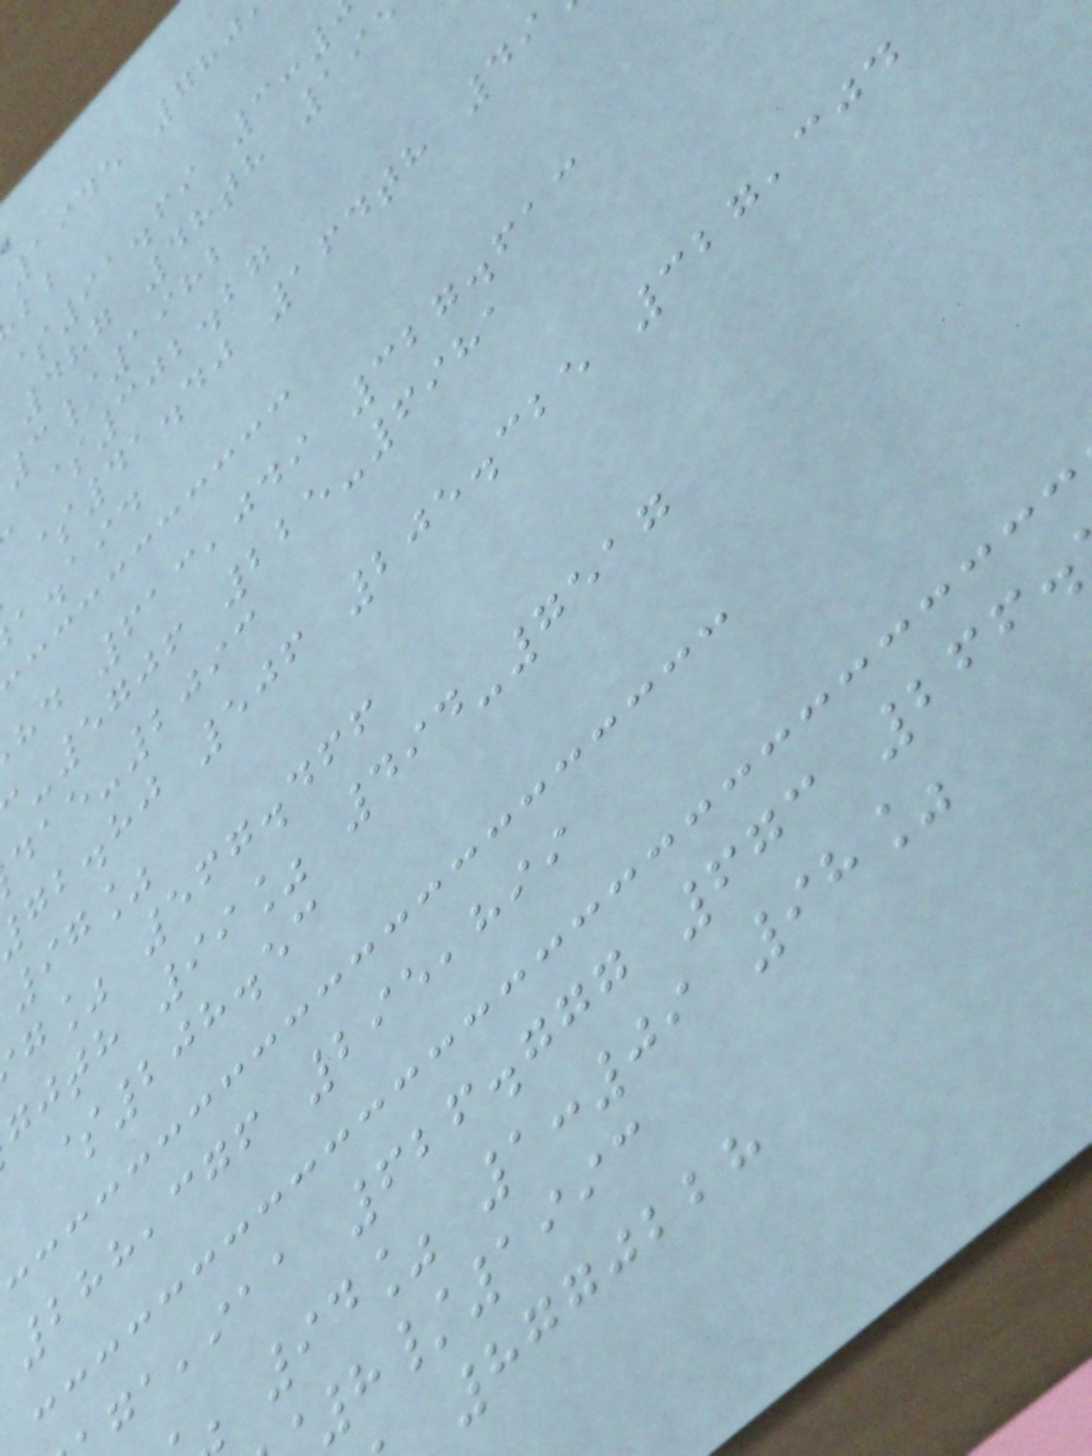1945 780
$91.69 3:
487 48th 19
3/1982
$302.27
$41.40 164th 49
a.aid
hd 613,049 327.613
-5706 225-6981
-2093
gb.hj 506 205.325 327,304
97%
g% 567.466
gjth 99% 494-7517
$208.53
288,376 295,899
,iaa 626.777 673 266.
94% 1:09 98%
8/1993
8770228
